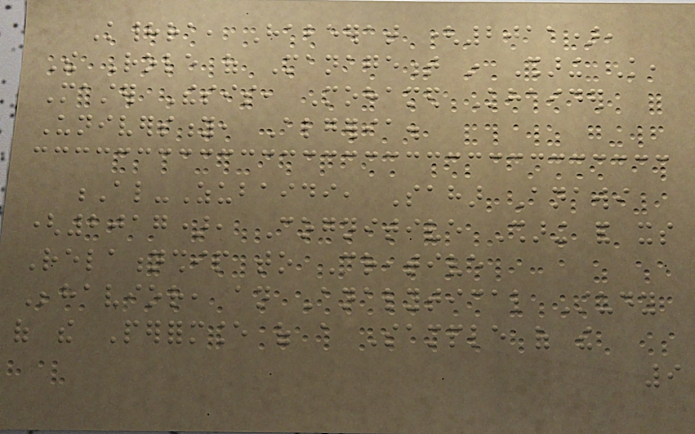Khadra, Habeerat (2011),
The Role of Management in Sharing Knowledge,
Master Thesis, Mohamed Khaider
University, Algeria.
Al-Zubaidi, Sahar Anawi
(2017), Cognitive Sharing and its
Relationship to Creative
Behavior, an Analytical Study
of the Performance of a Sample of the
9
